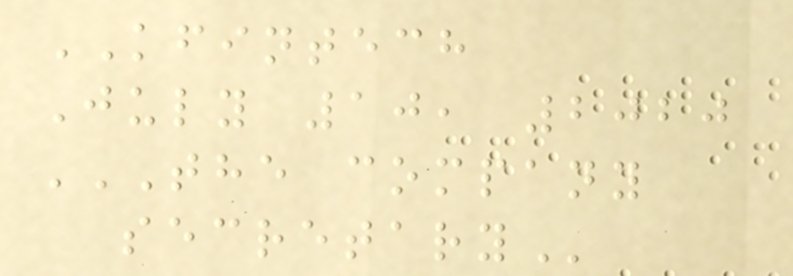KFINTECH
July 10, 2020
THE COMPANY
SECRETARY
